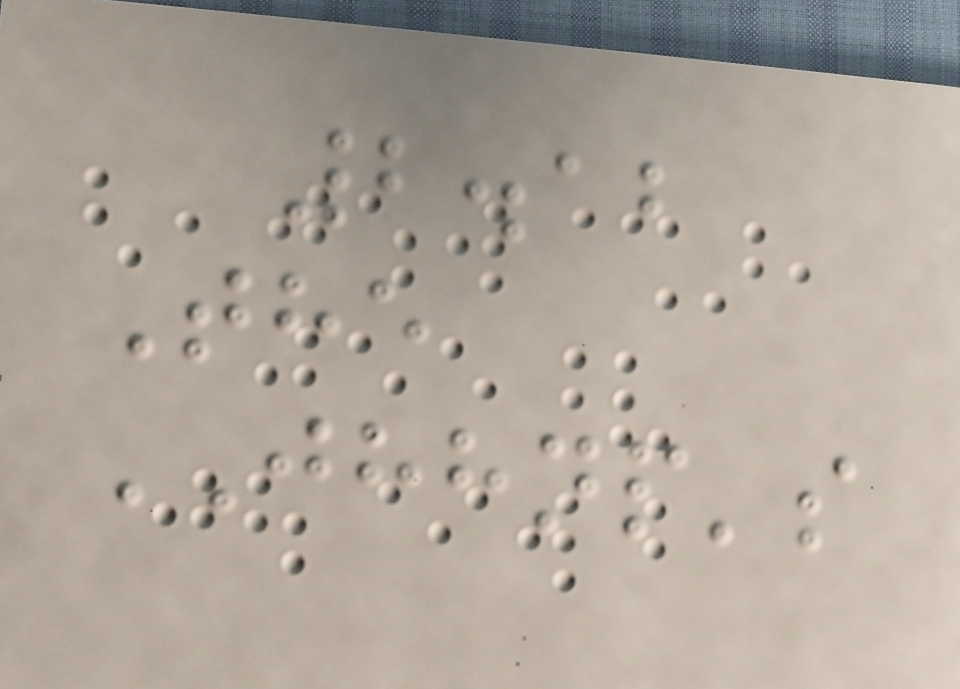2.12
The
JHHNP's
